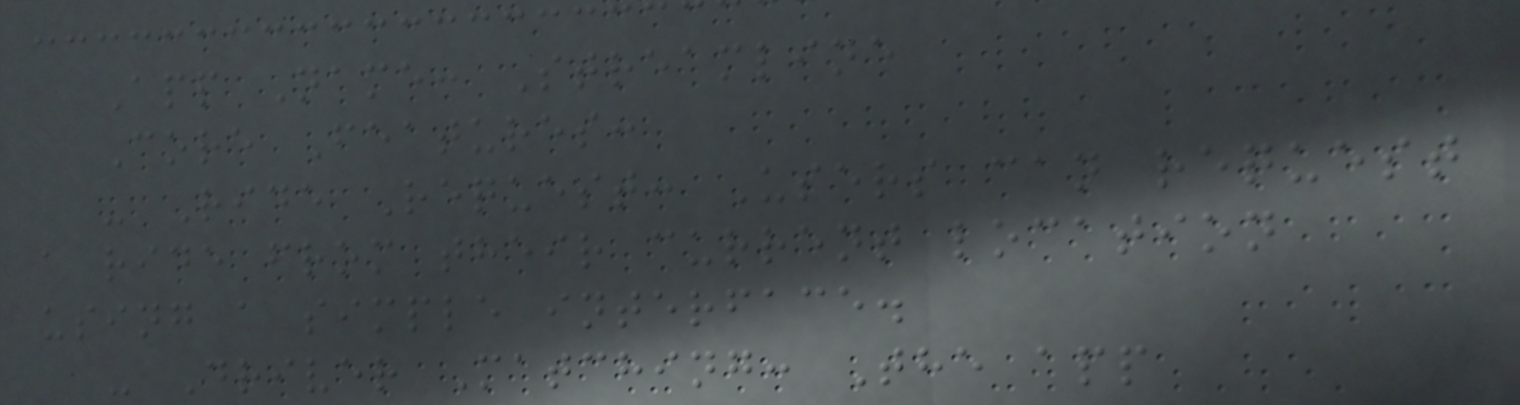App Name: Streamline
Core Features:
- Ride Request: Users can request
a ride from their current location
using a simple interface.
- Driver Matching: The app
